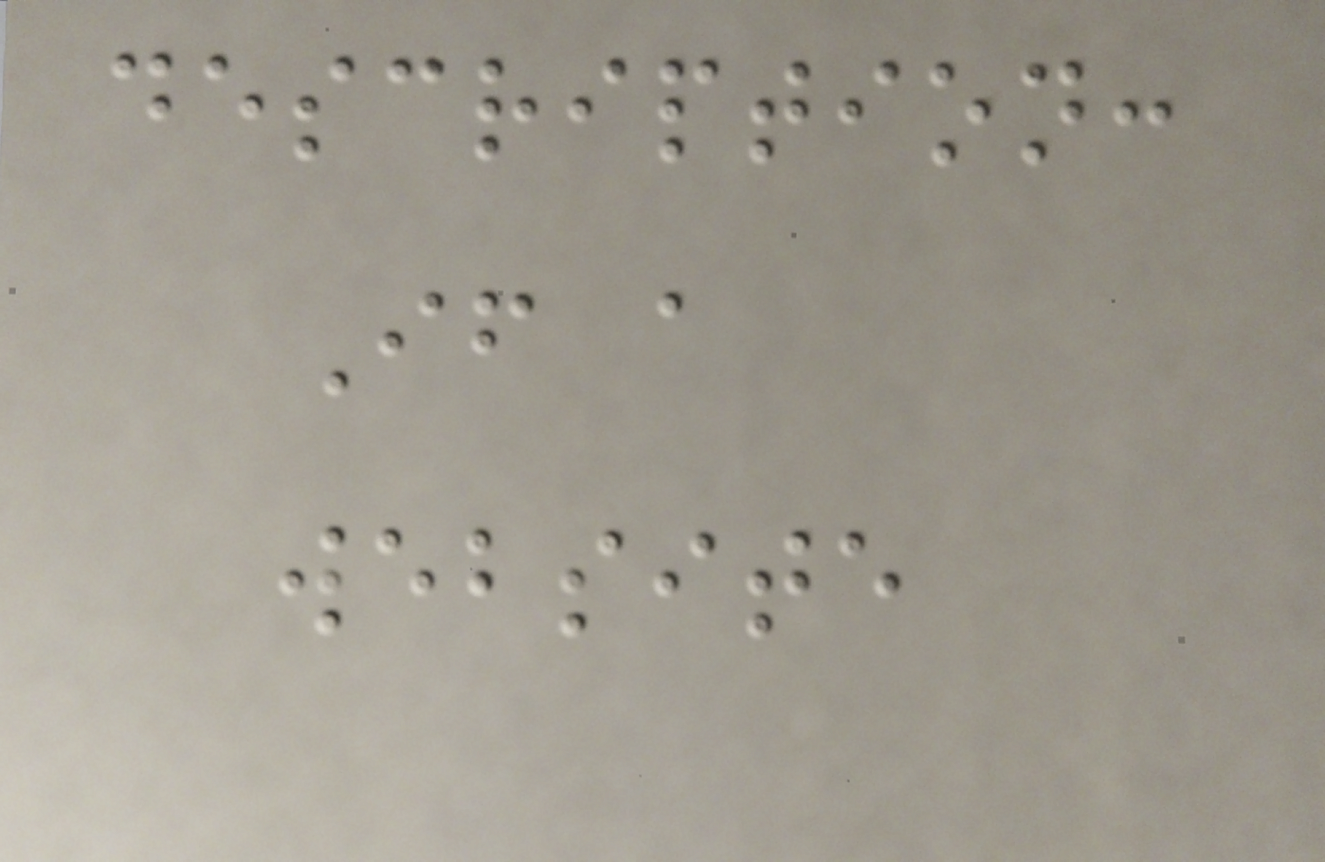description:
If a
website
